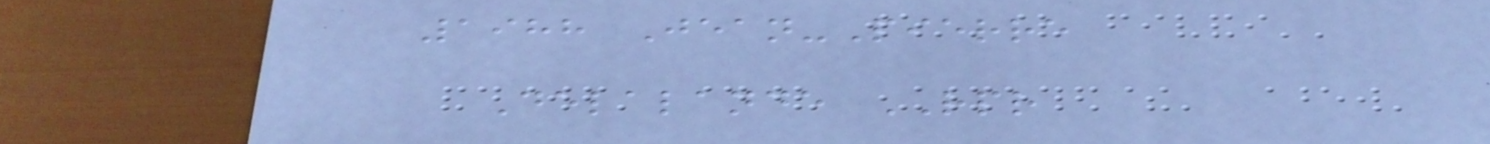1988 Jean-Pierre
Delalande RPR
